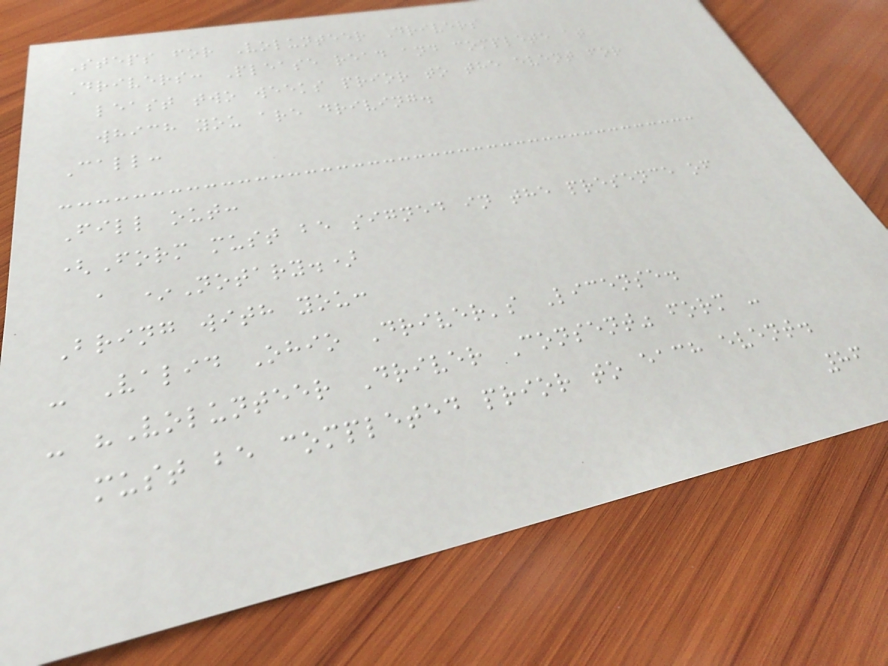Steps for Volunteer Drivers
Drivers: Please read and complete at
least two weeks prior to the event for
which you are driving.
Call:
Fill out:
(Form must be signed in the presence of
a *Notary.)
Bring with you:
- Valid Ohio Driver's License.
- "Volunteer Driver Consent" form -
must be completed prior to each event.
86
